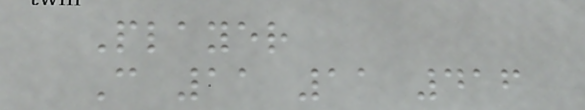Player
C 11 11 416
